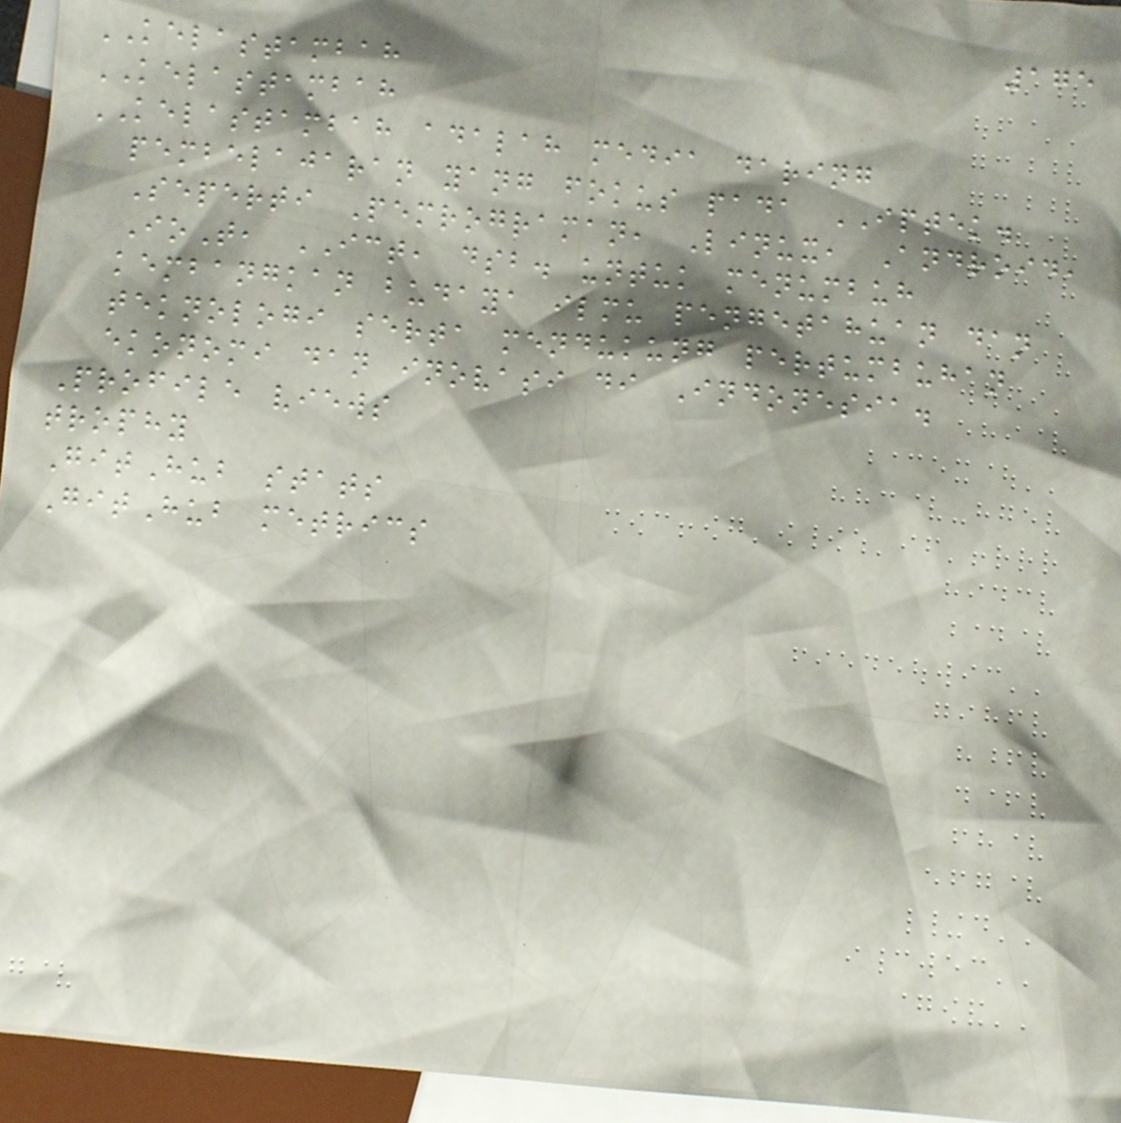175
KELASTAMBAH
KELASTAMBAH
KELASTAMBAH adalah media daring
pembelajaran yang fokus pada IPTEK.
Seperti Pemrograman, Linux, Android,
IoT, ICT, dsb. untuk menumbuh
kembangkan budaya ilmu pengetahuan dan
teknologi serta mendukung pertumbuhan
ekonomi dan inovasi di Indonesia.
Profile views
trophy
GitHub stats
GitHub metrics
